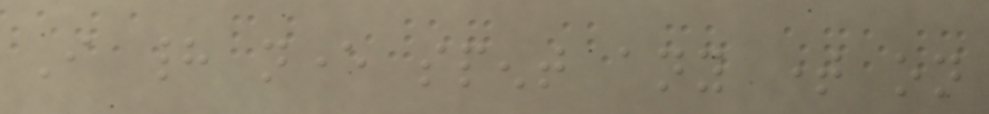I had never spent any time on
